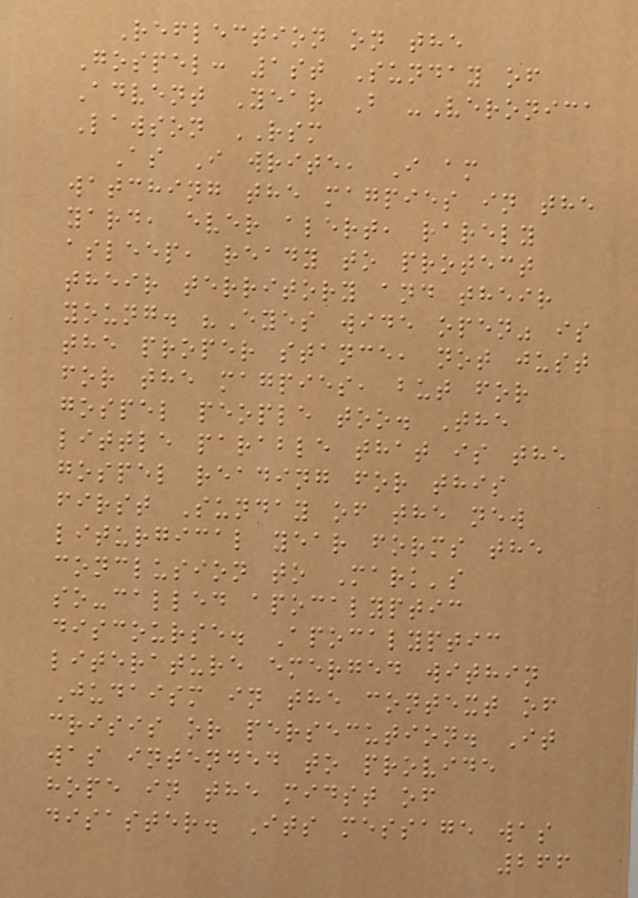Reflection on the
Gospel: 1st Sunday of
Advent Year B -Veronica
Lawson RSM
As I write, I am
watching the magpies in the
yard, ever alert, rarely
asleep, ready to protect
their territory and their
young. "Eyes wide open" is
the proper stance, not just
for the magpies, but for
gospel people too. The
little parable that is the
gospel reading for this
first Sunday of the new
liturgical year forms the
conclusion to Mark's
so-called apocalyptic
discourse. Apocalyptic
literature emerged within
Judaism in the context of
crisis or persecution. It
was intended to provide
hope in the midst of
disaster. Its message was
266
